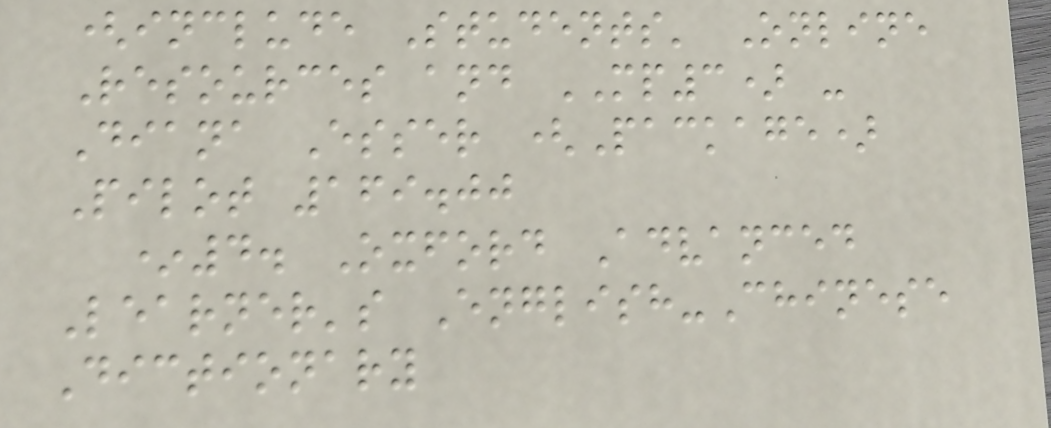(include Students' Online
Resources and MP3) -
Diana Esser (Package)
Pilot 169.00
*4. Oxford Advanced
Learner's English-Chinese
Dictionary
